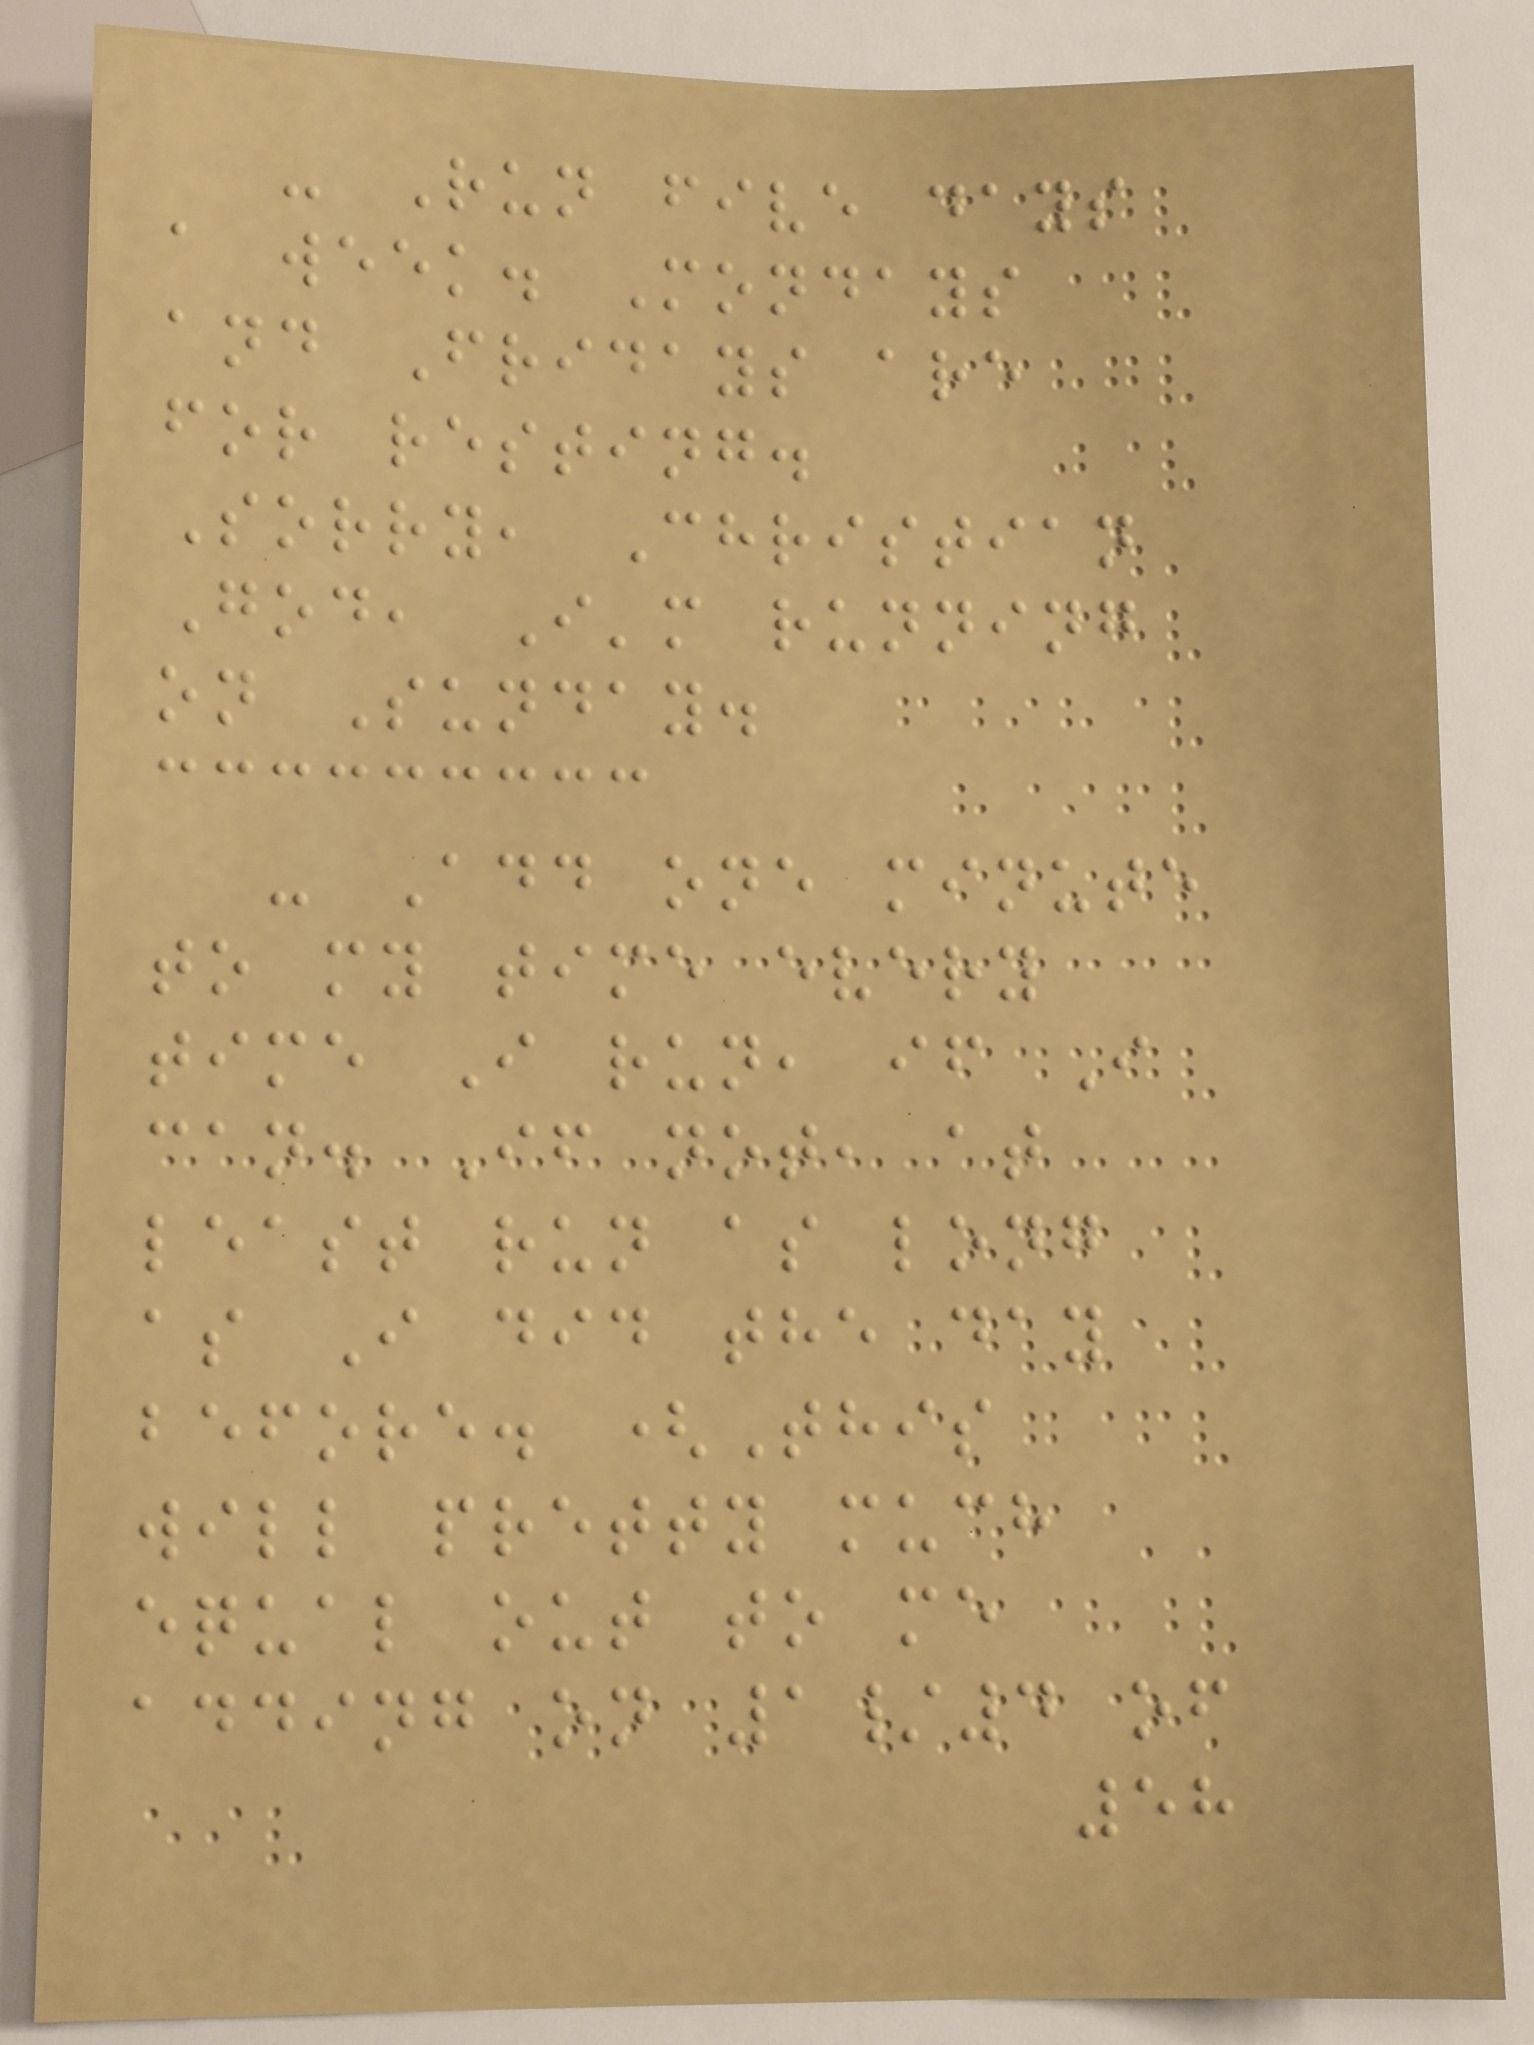- Run five days
a week. Mondays
and Fridays are
for resting.
Sorry, Christian
God, I'm running
on Sunday.
- Add one minute
to my time every
time I run, if I
can. If not, at
least run as long
as I did the day
before. (This
will pretty much
equal out to me
adding on 1/4 of
58
